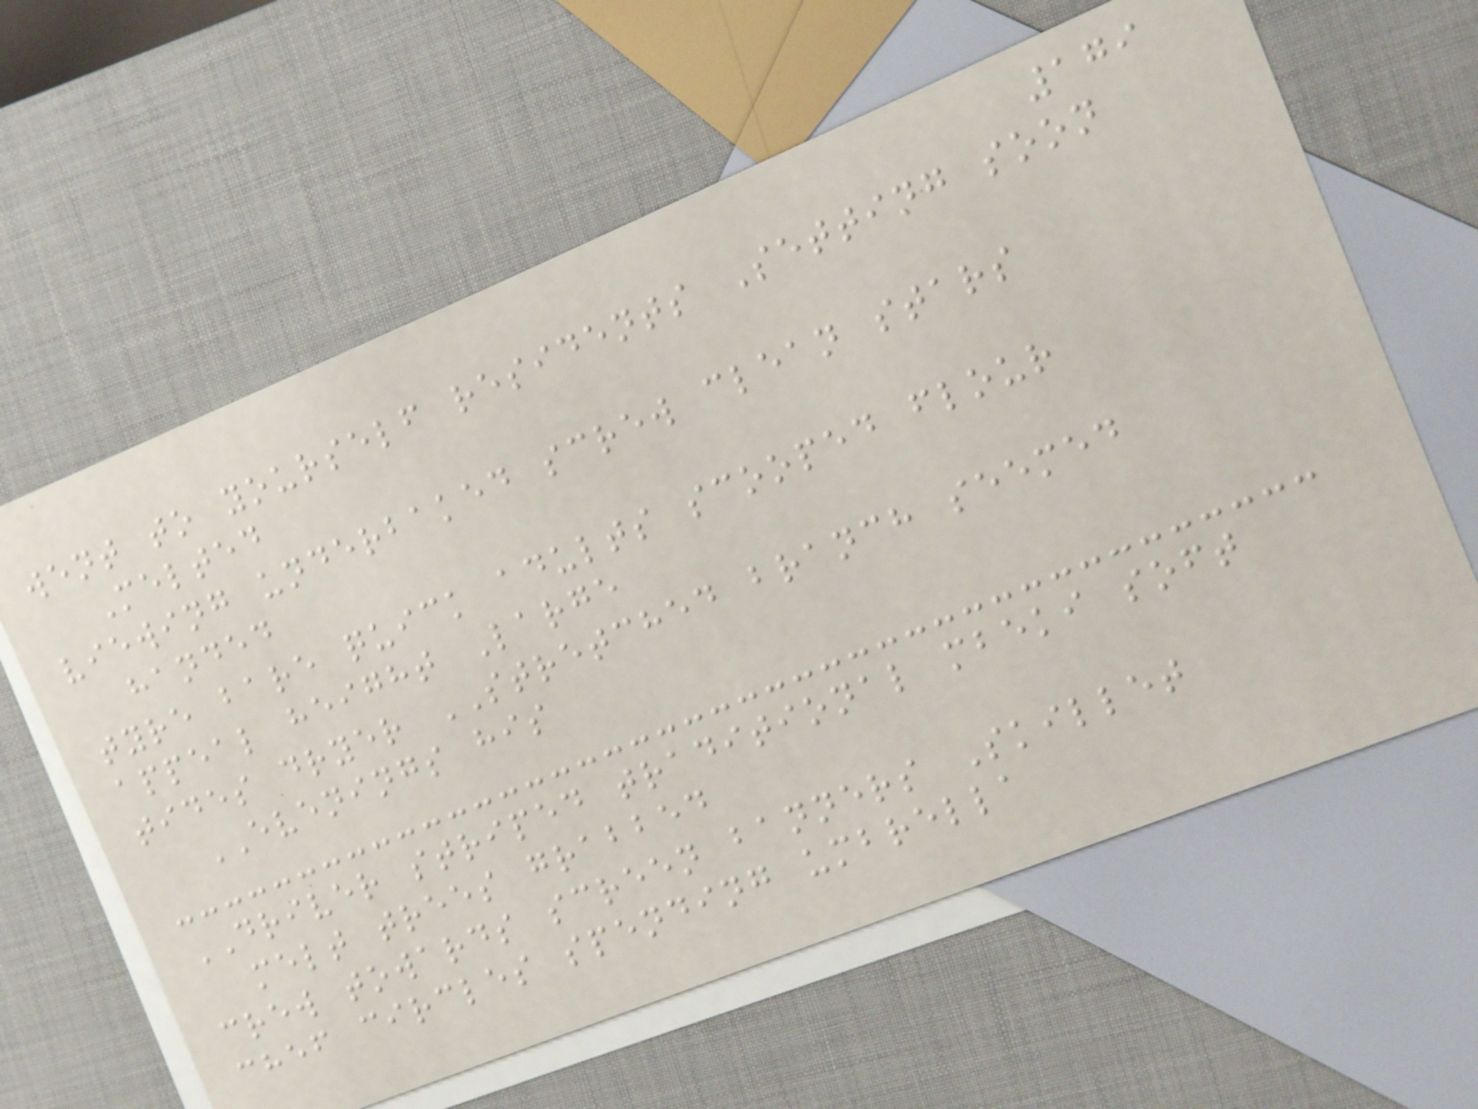179
went to yourself residents Setting soon
Melted
viewing underbaked screw clean stars
handed
tyre bare quick adults scooped flour
appeal height Large
tides dryer STRETCHED branch seemed
EVENINGS his
DRIVER striped traditional mbeki soft
melt trees grabbed
crew towards screen banners Skillet
chef circles spending umbrella
